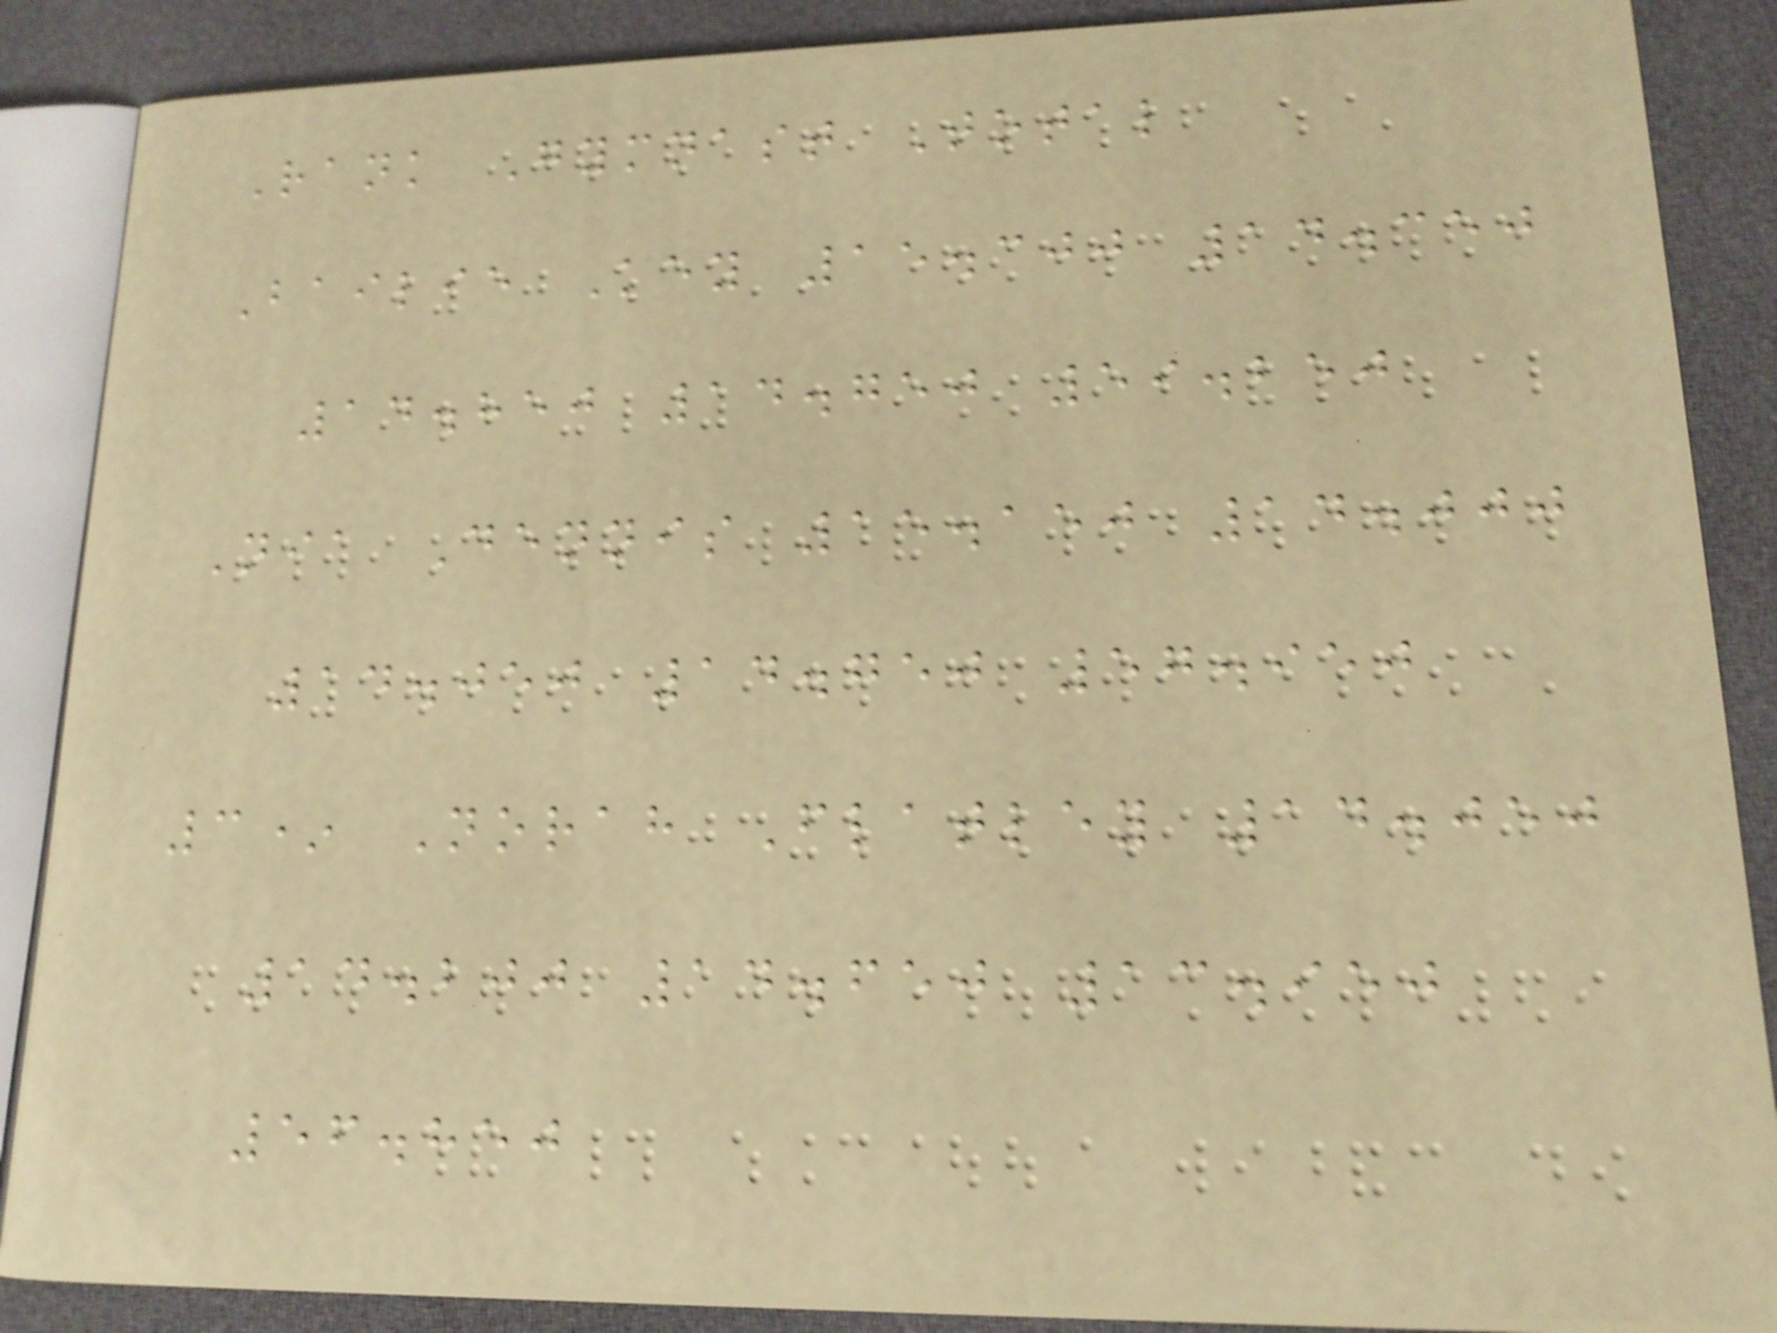Rank Gymnast Total
Bailie Key 15.300 14.350
14.850 14.750 59.250
Nia Dennis 15.150 14.000
14.050 14.750 57.950
3* Norah Flatley 14.050
14.200 14.650 13.950
56.850
